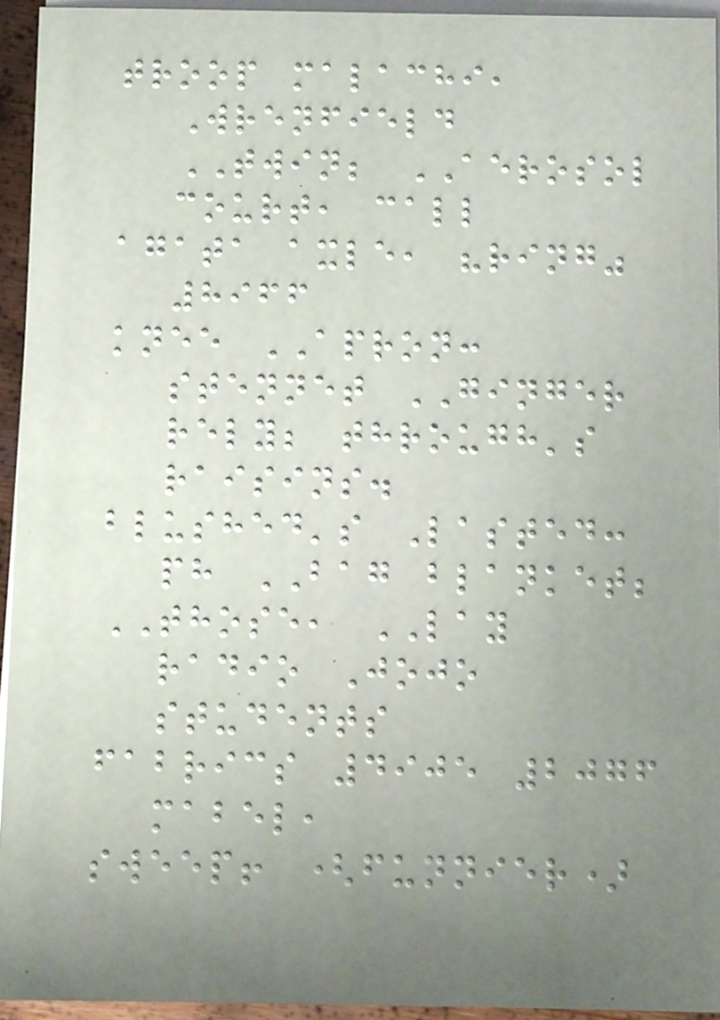troop malachi,
Wrenfield
TWIN; AEROSOL
court, call
agata axle, "ring"
8966
knee APRON:
stennet GINGER
rely; through's
raisins.
blushed's Lasted:
ph BAG blanket;
THOSE, LAY
radio Jojo
students
fabrics 4905 2076
mabel,
sweep! (funnier)
